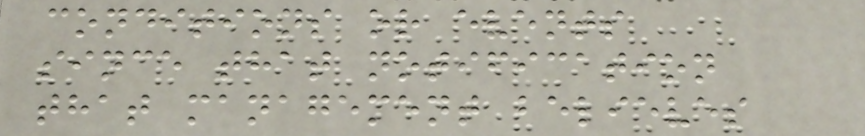conditions or events
since that notification
that management believes
